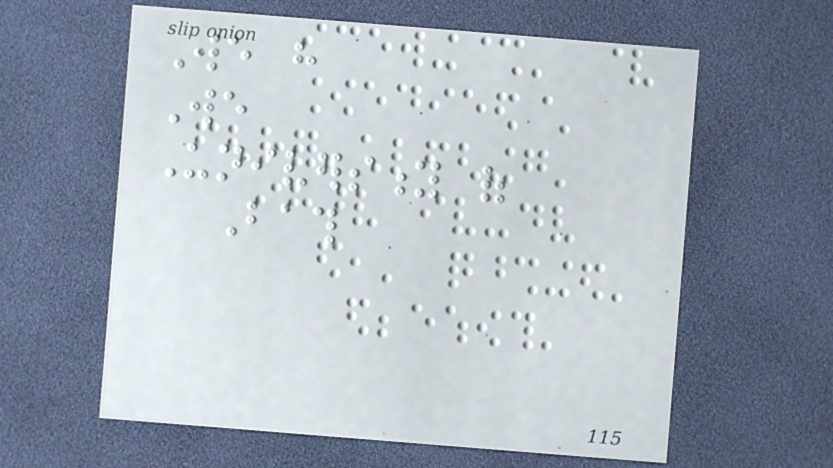We have
We
University of
Bath
